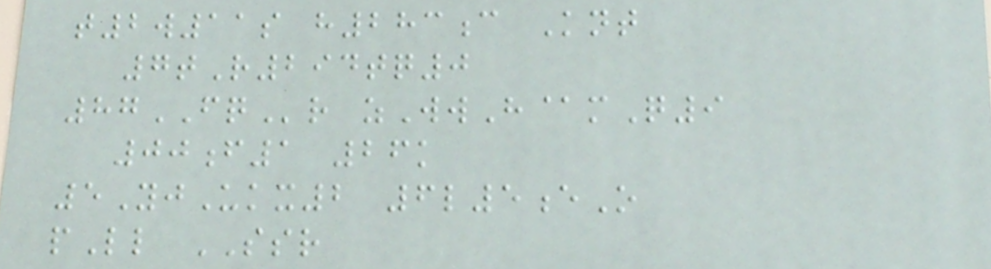t2w11s h283c Knt
7tR294tq0
87FQr zWwH@mQ9
00f1 26k
5YjUkx2 6l5eO
pLl SSR
